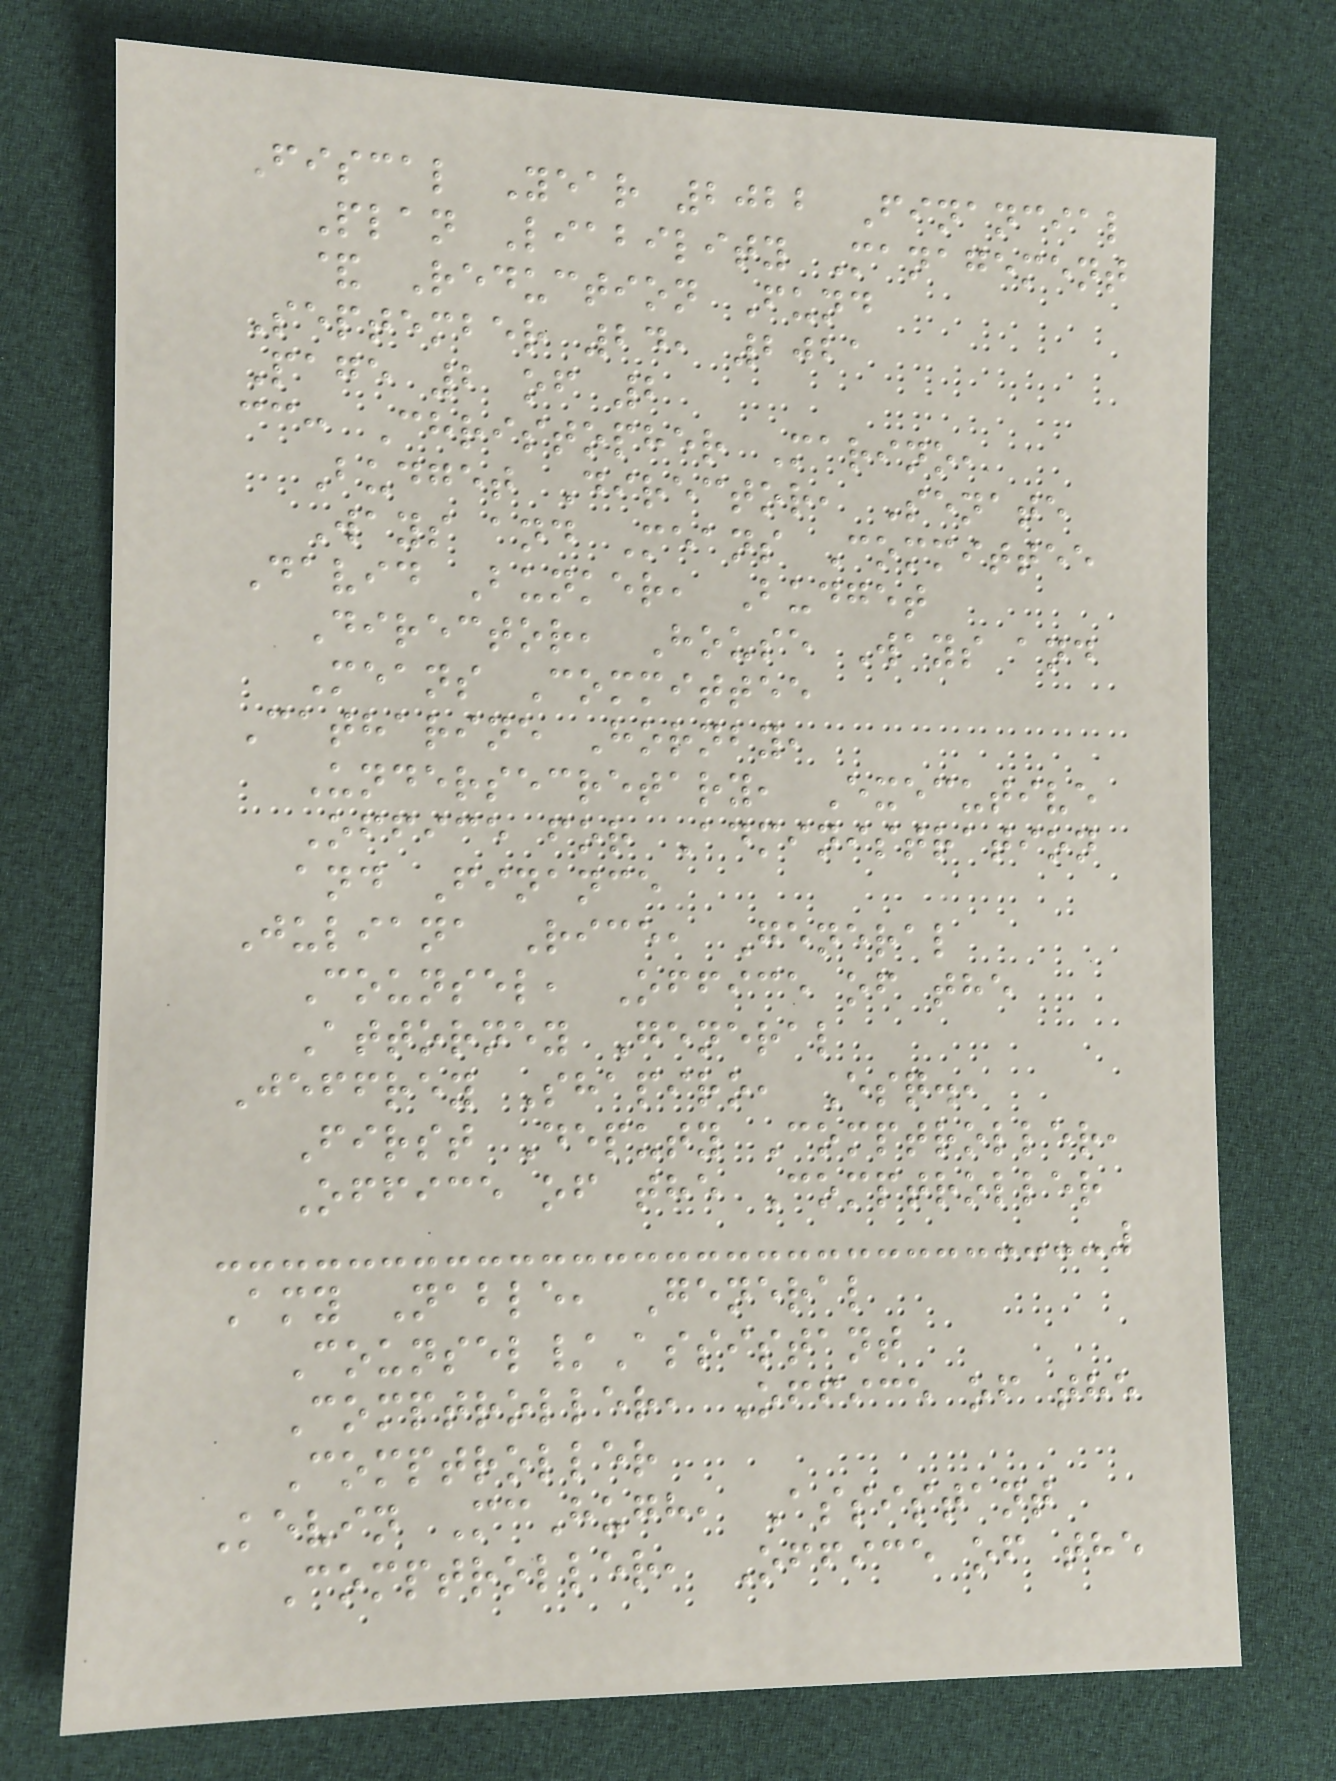Fiscal Year 2022 Financial
Plan Liability Management
& Reduction Fund
September 24, 2021
Page 2 of 2
cc: Christopher Marino,
Budget Director, Senate
Ways and Means Committee
David Bunker, Budget
Director, House Ways and
Means Committee
Catharine Hornby,
Undersecretary, Executive
Office for Administration
and Finance
Juliana Rice, General
Counsel, Office of the
Attorney General
Jeffrey Shapiro, Esq.,
First Deputy Comptroller,
Office of the Comptroller
Amy Nable, General
Counsel/Assistant
Comptroller, Office of the
Comptroller
Kevin McHugh, Assistant
Comptroller, Office of the
